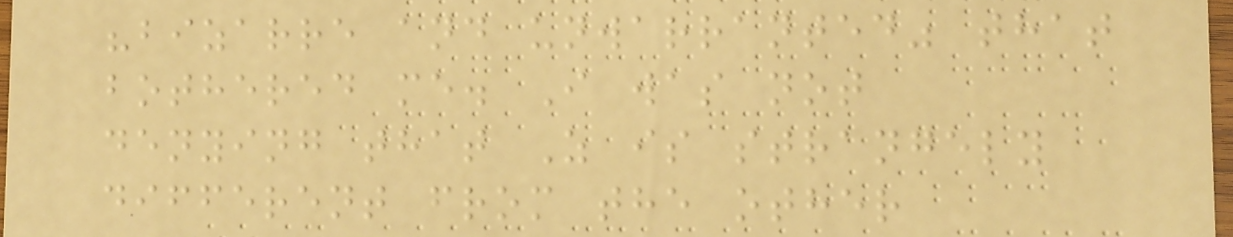"bizarre and unwarranted" that
bothered me. I was not
denying that Z is strangely
different from the other
